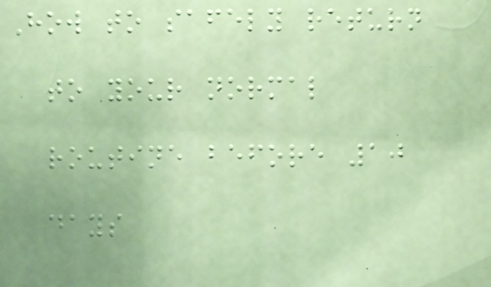How to safely return
to your normal
routine before 10
days
